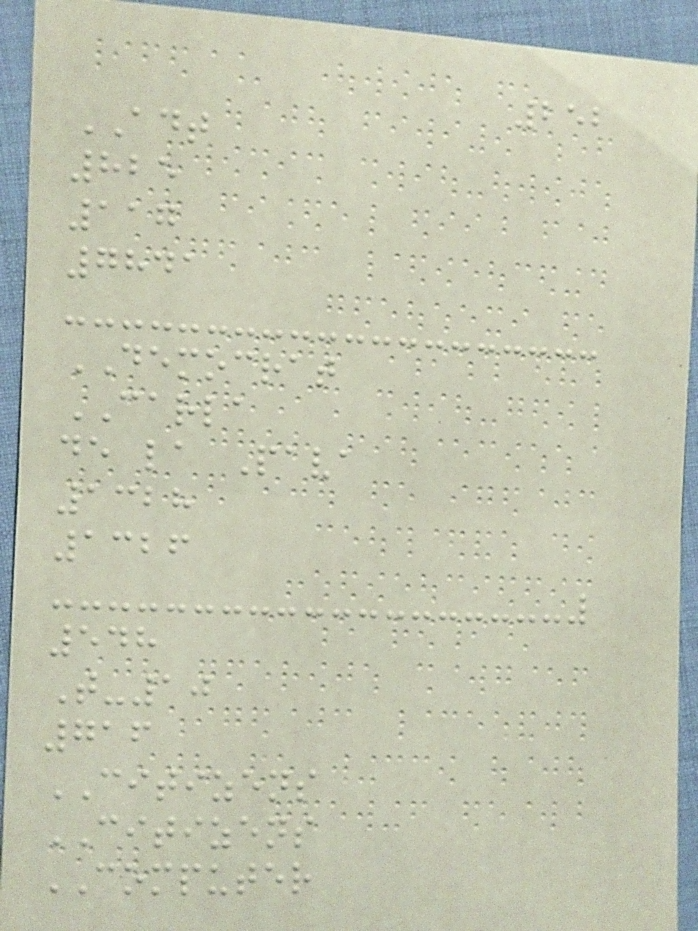252
ADT
825
117
7841
DEMOCRAT
CARLA
de la Pava
1328
1326
548
T-10
716
CITIZENS
CITIZENS
COMPUTER
